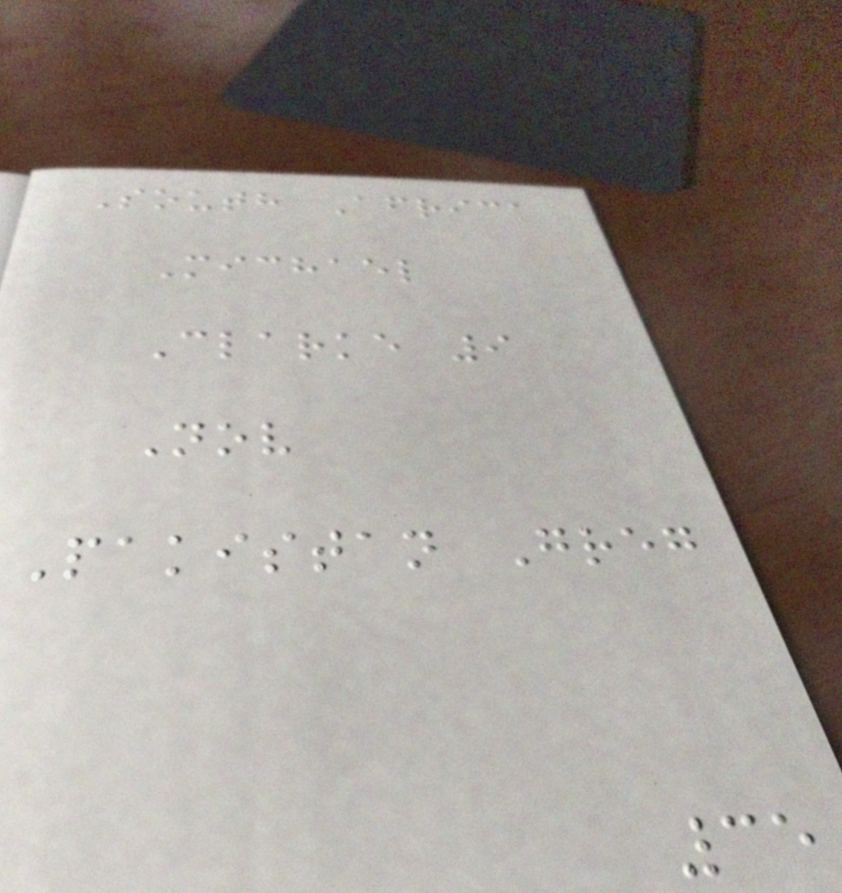South Africa
Michael
Clarke 9
Nov
Pakistan Greg
35
